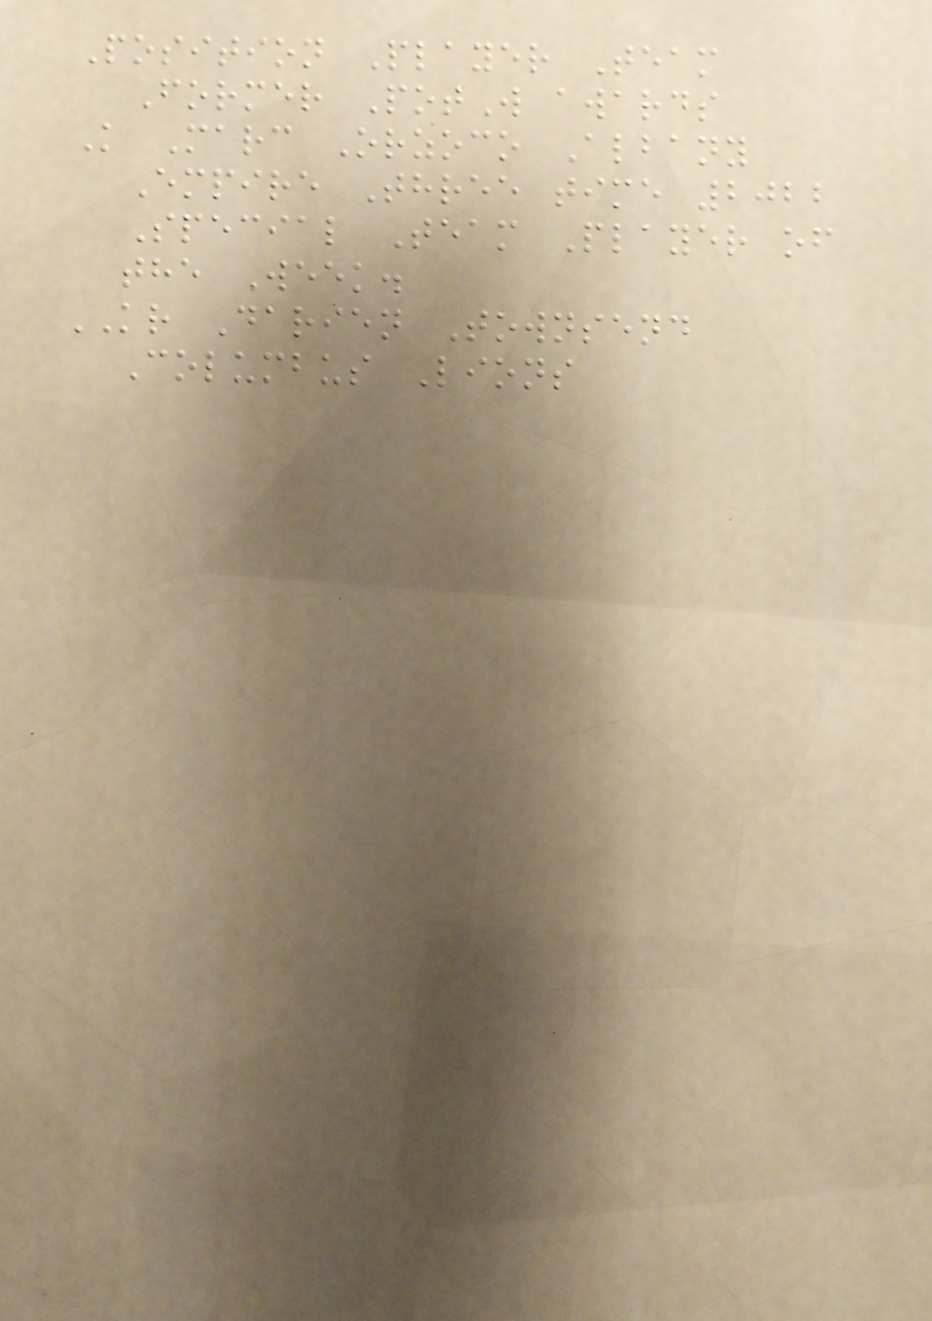Position Player Team
Former PotW awards
K Marc Orzoco Albany
Empire Three time 2022
Special Team Player of
the Week.
KR Darien Townsend
Columbus Lions
